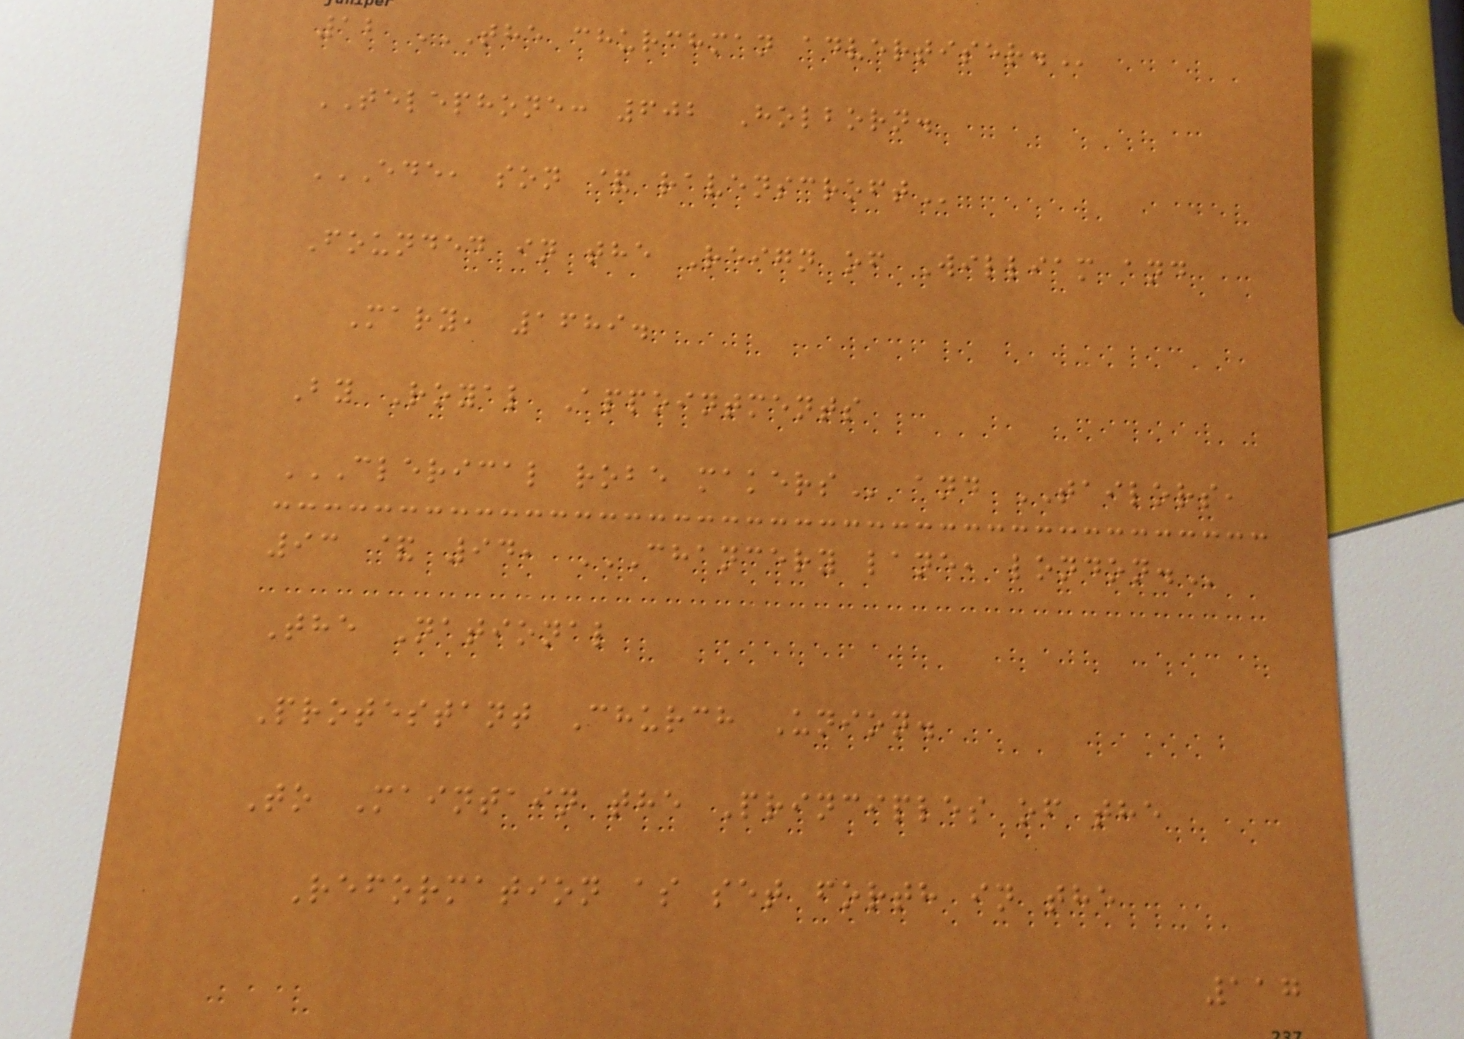12 THE CHURCHMAN ADVERTISER.
TELEPHONE: 602 Holborn.
EDE, SON & RAVENSCROFT
Founded in the Reign of William and
Mary, 1689.
By Royal Appointments
CLERICAL ROBE MAKERS and TAILORS,
93 & 94, CHANCERY LANE, LONDON.
The National
Protestant Church Union.
To Maintain the Principles of the
Reformation as set forth in the
117
